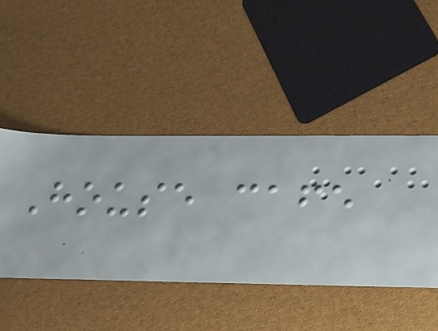House cafe
